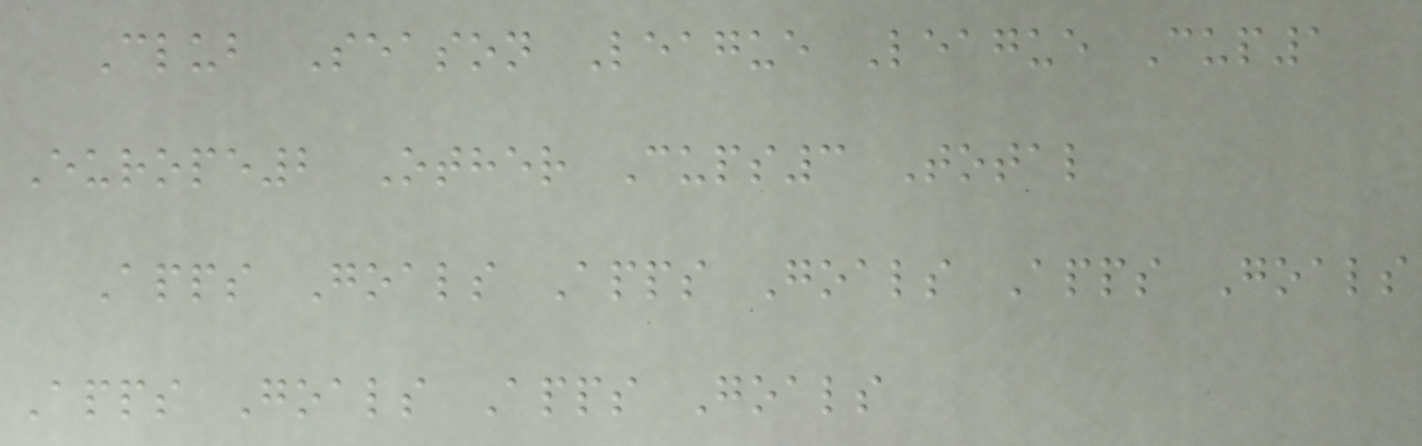Club Season League League Cup1
Europe2 Other Cups3 Total
Apps Goals Apps Goals Apps Goals
Apps Goals Apps Goals
